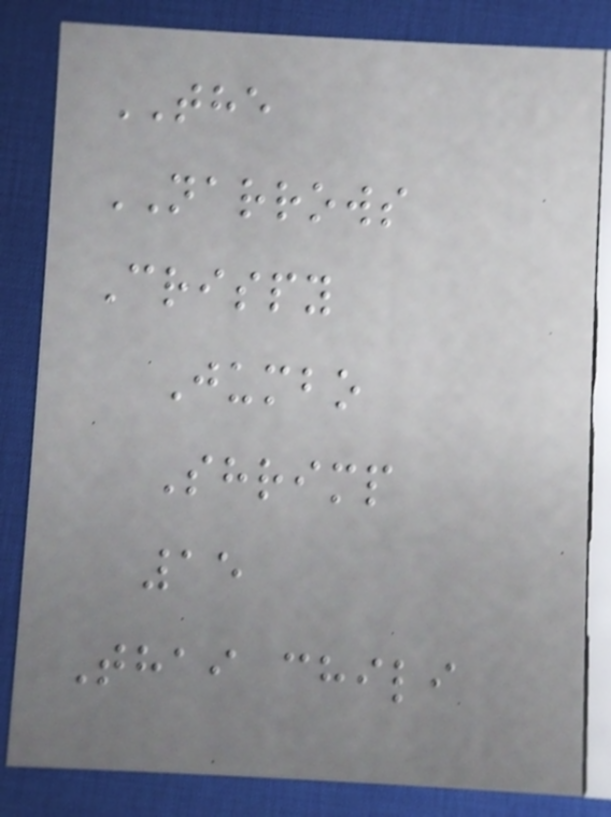THE
NARROWS
Crispy
Jumbo
Shrimp
15
Thai chili
